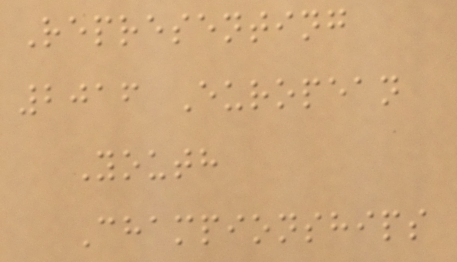Representing
2016 European
Youth
Championships
